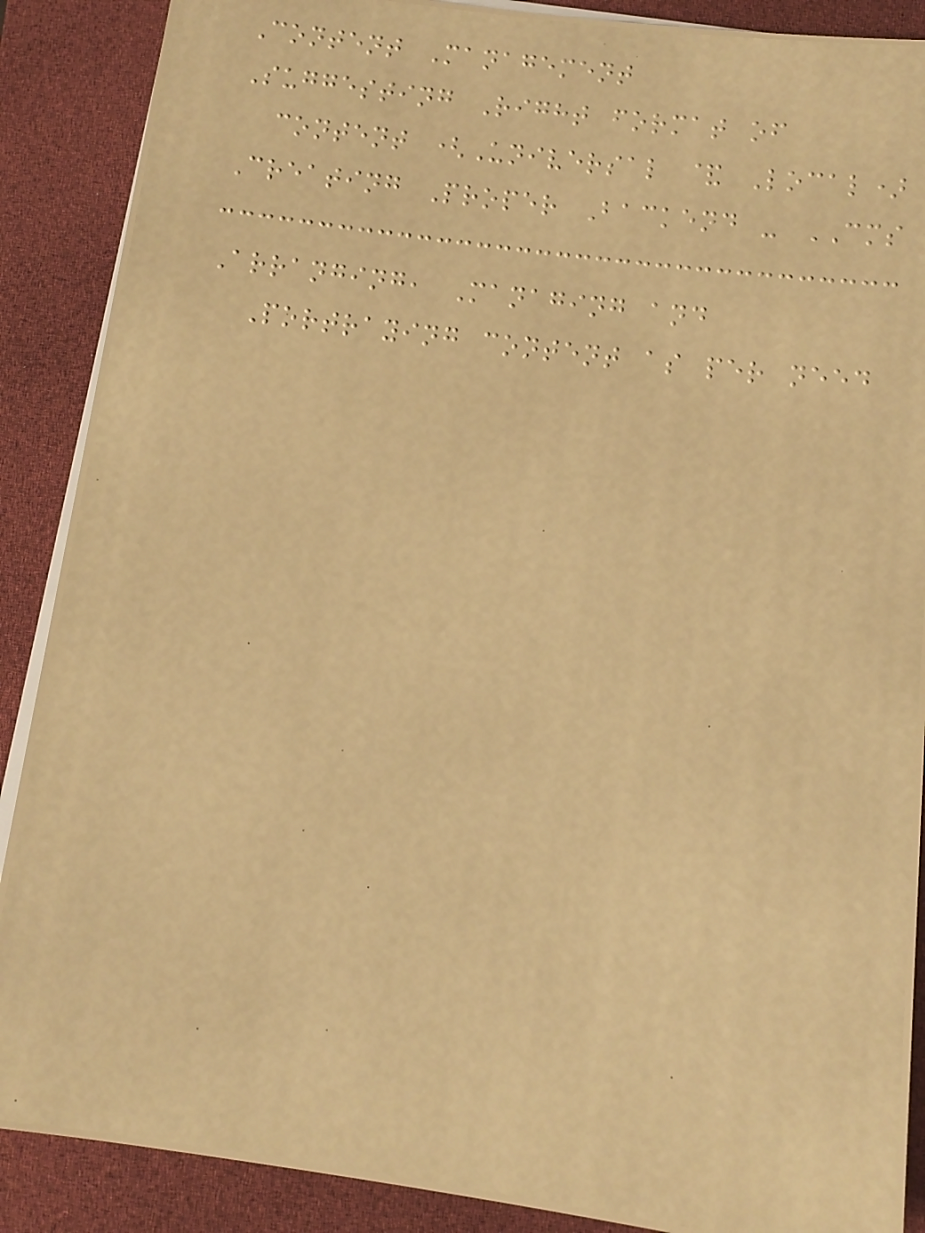Content Management
Suggesting Right format of
content (Universal & Local)
Creating Proper Backend - CMS
Arranging, Managing and
Portraying content as per need
